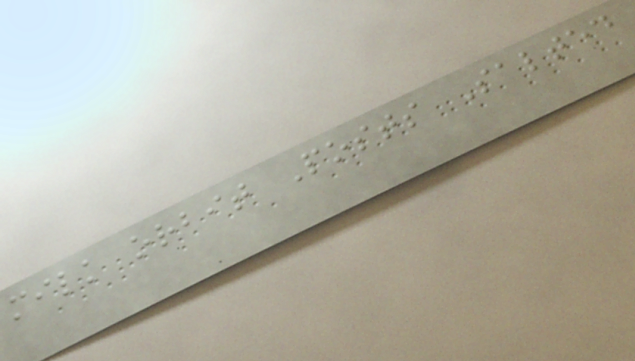milk orbit Posts Salted
